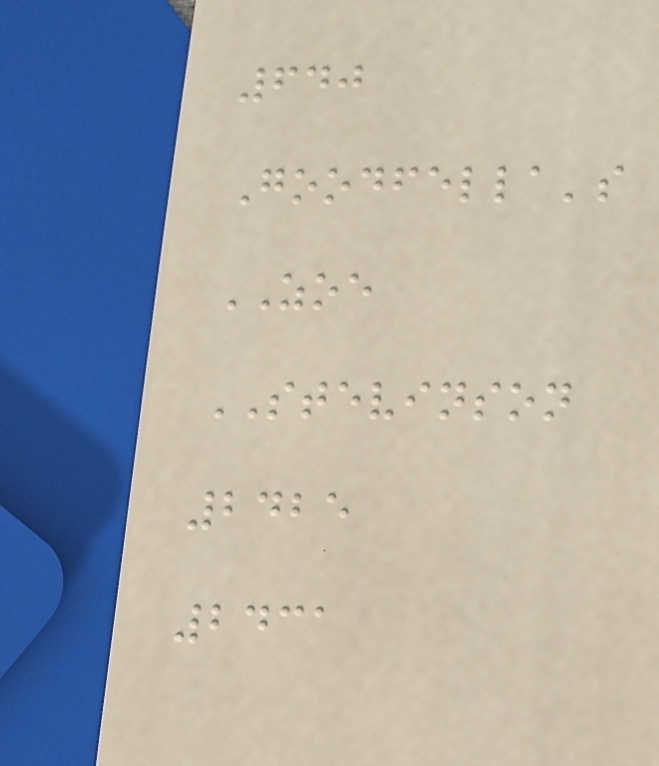640
Goodfella's
ZOE
STEVINSON
2425
2431
